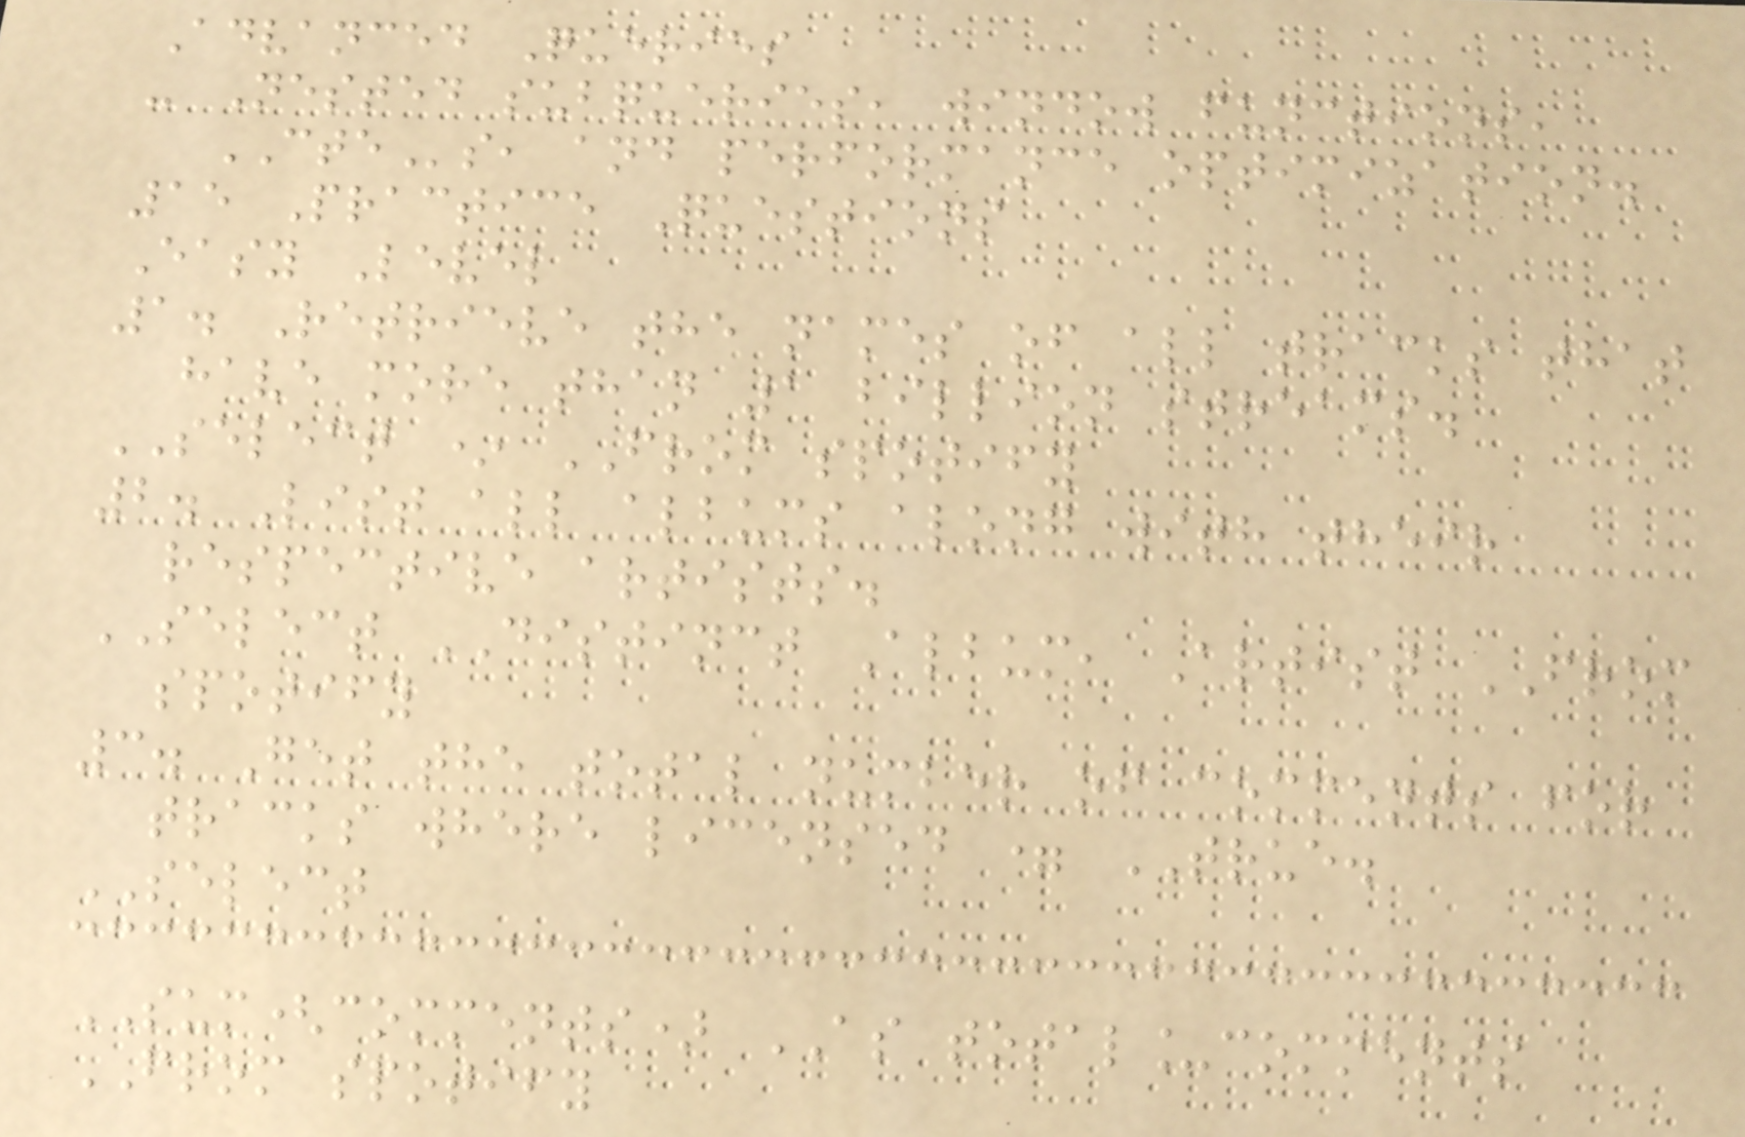Advanced Queries
- Nested subqueries, window functions,
CTEs, and performance optimization.
15 Practice Questions
Easy Level
1. Retrieve the names of all tracks that
have more than 1 billion streams.
SELECT * FROM spotify
2. List all albums along with their
respective artists.
SELECT DISTINCT Album, Artist FROM
spotify
3. Get the total number of comments for
tracks where licensed = TRUE.
SELECT
SUM(comments) AS total_comments
FROM spotify
